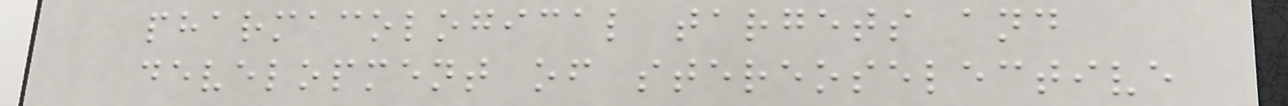pharmacological targets and
development of stereoselective
